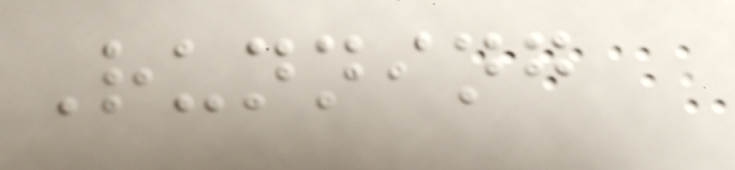Running
